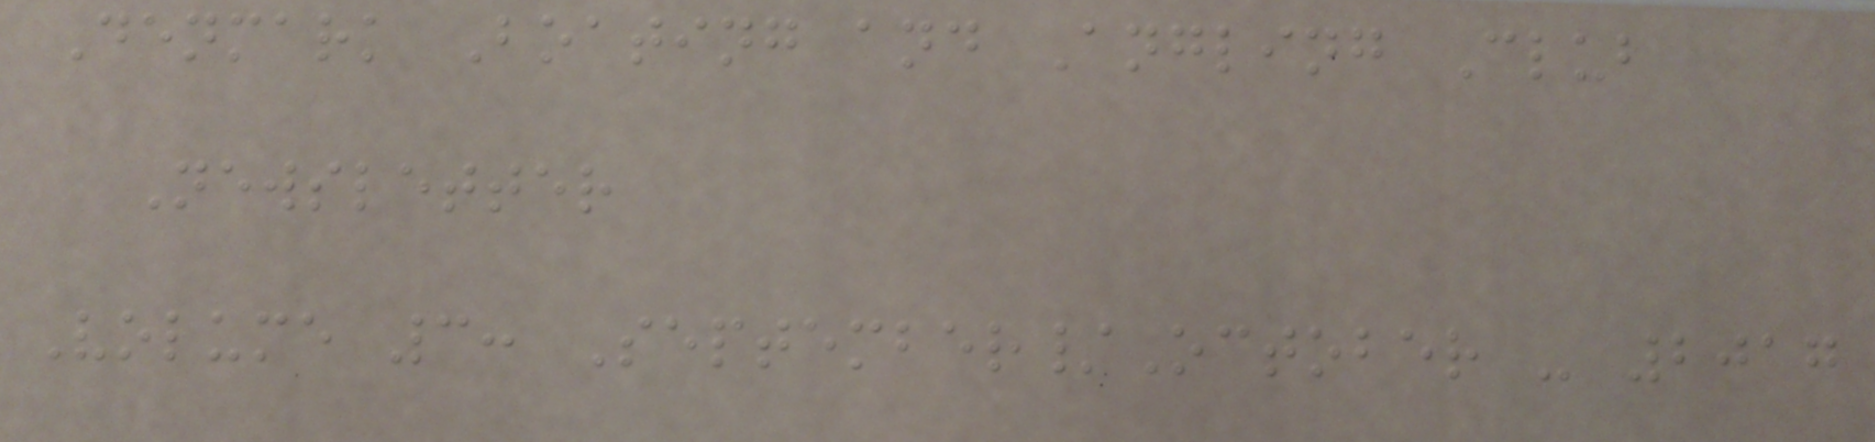Denmark Boating and Angling Club
Newsletter
Volume 3: September/October - 2017
